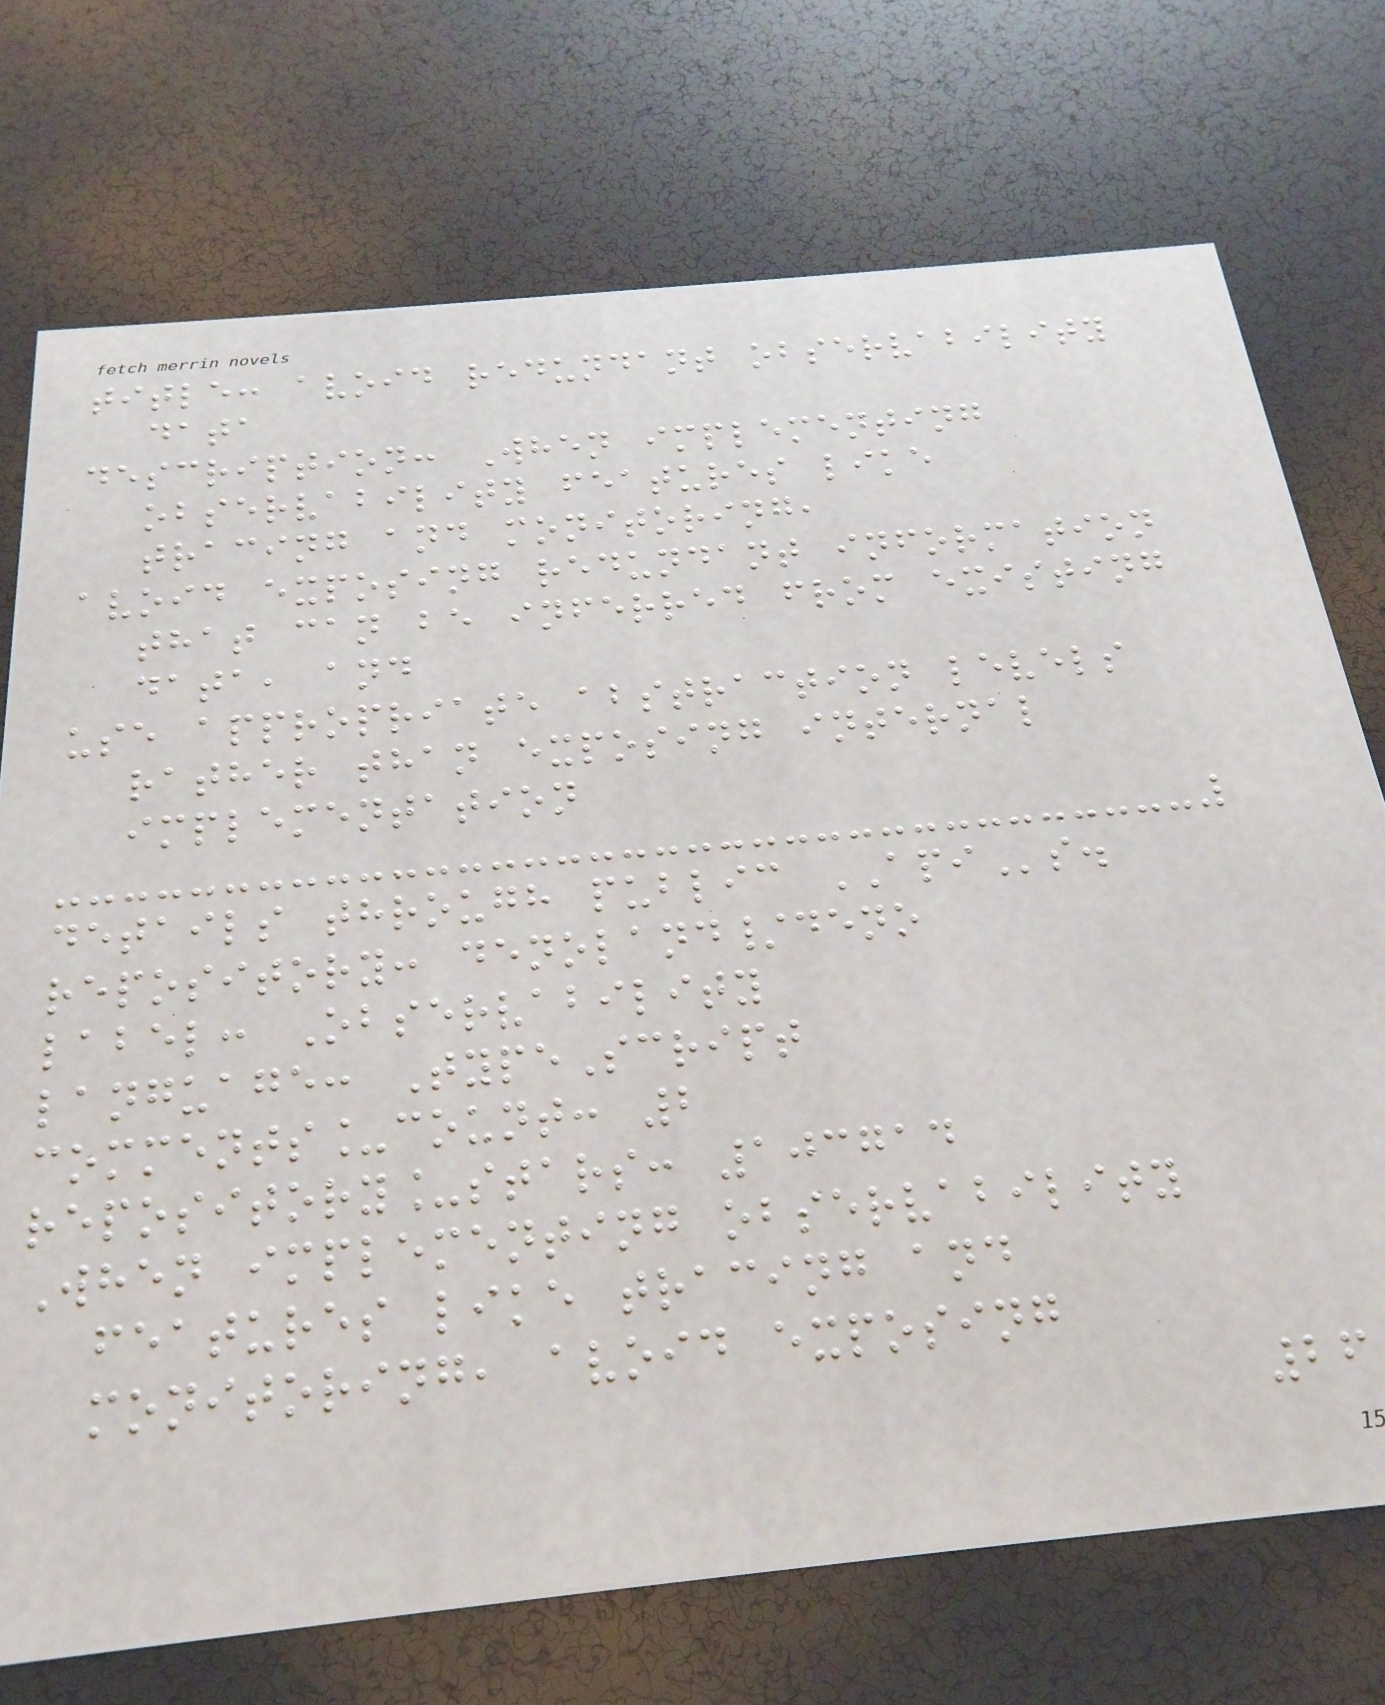title: avoid redundant observability
data
description: When implementing
observability features like
tracing and monitoring,
avoid exposing redundant information
that can be inferred from existing
data, and
use appropriate abstraction levels
rather than exposing internal
implementation
details through public APIs.
repository: denoland/deno
label: Observability
language: TypeScript
comments_count: 2
repository_stars: 103714
When implementing observability
features like tracing and
monitoring, avoid exposing
26
